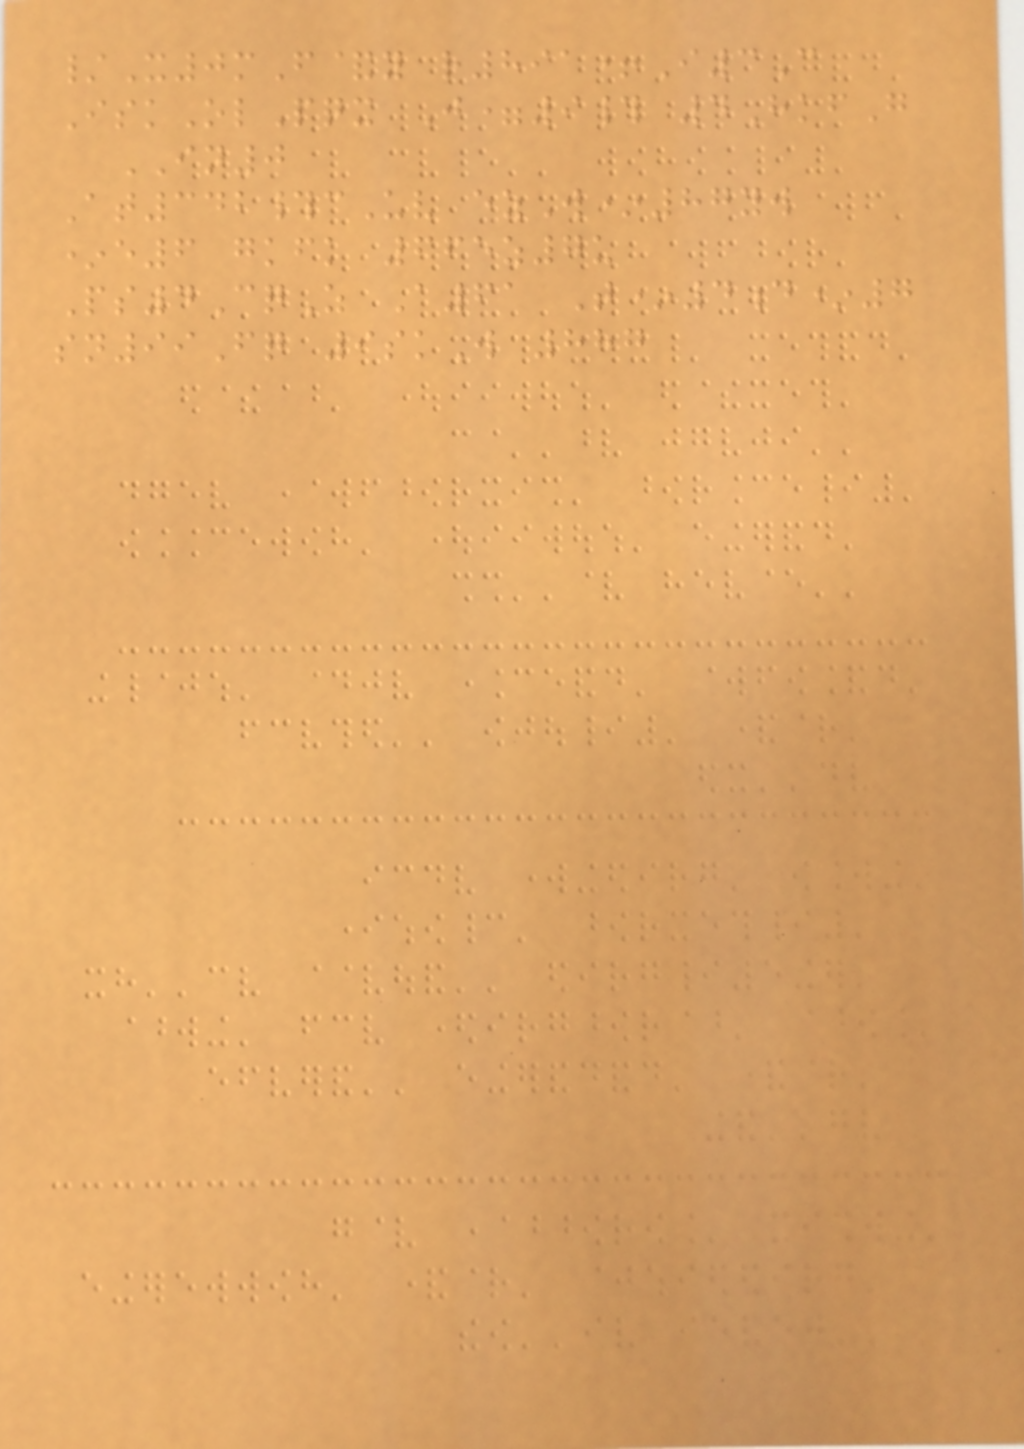/X0mF&y r891+I3C
IskOlPqx J=9# 4HkfG
IN0
At342#cUv ezW*87yw
*e6 gkfk 665z7u
Ps4CqZ A61 T*4d*7
sn99Fq 9skW 887
